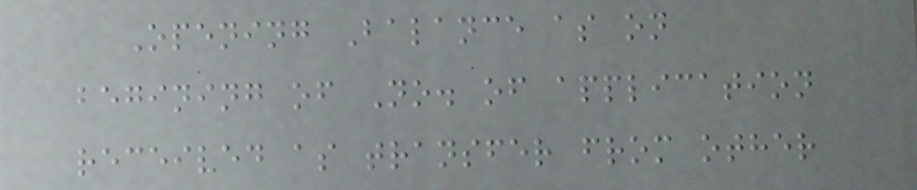Opening Balance as on
begining of No. of application
received as transfer from other
